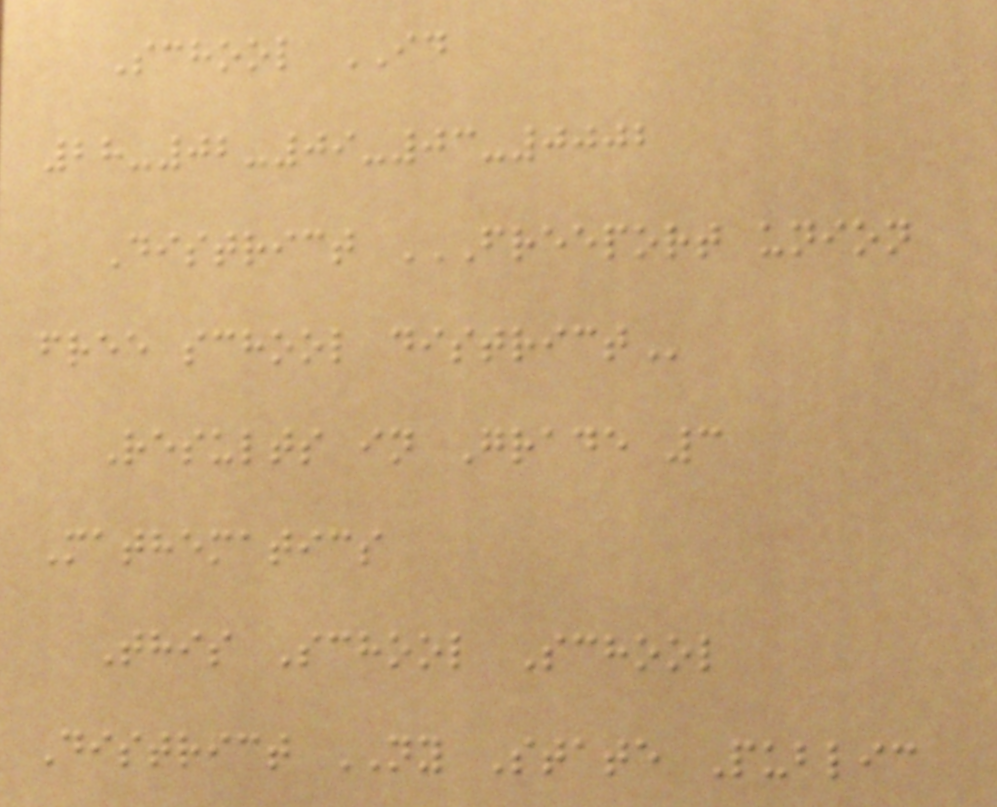School ID
28-02-09-03-0002
District FREEPORT UNION
FREE SCHOOL DISTRICT
Results in Grade 3
Mathematics
This School School
District NY State Public
